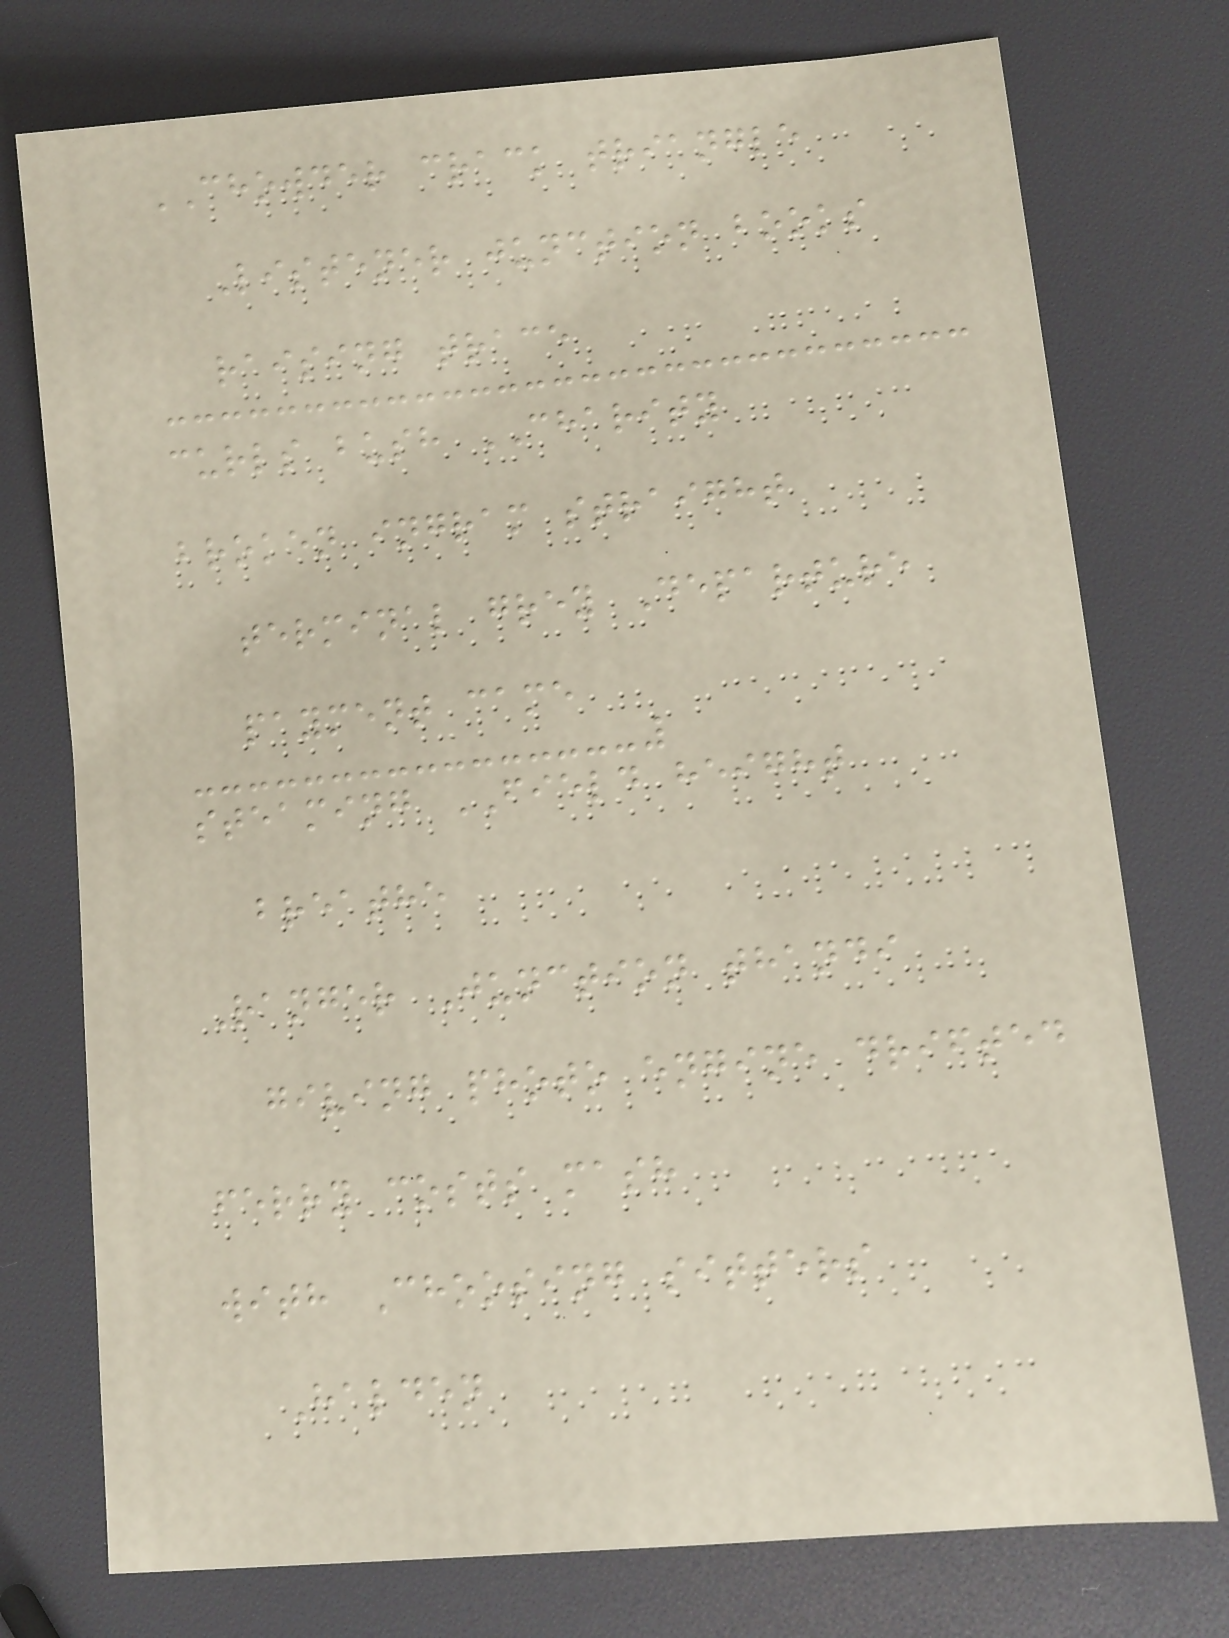CHOWDER crack triangle
Listener junction books
raising trace
curls bush CHARITY
broken ingram straight
terminal grey Departure
payment came
steaming FIELD height
breathe
Ranger Junction thandi
giving photo engine drifted
ferry costs mash
with Choosing sitters
Halden
